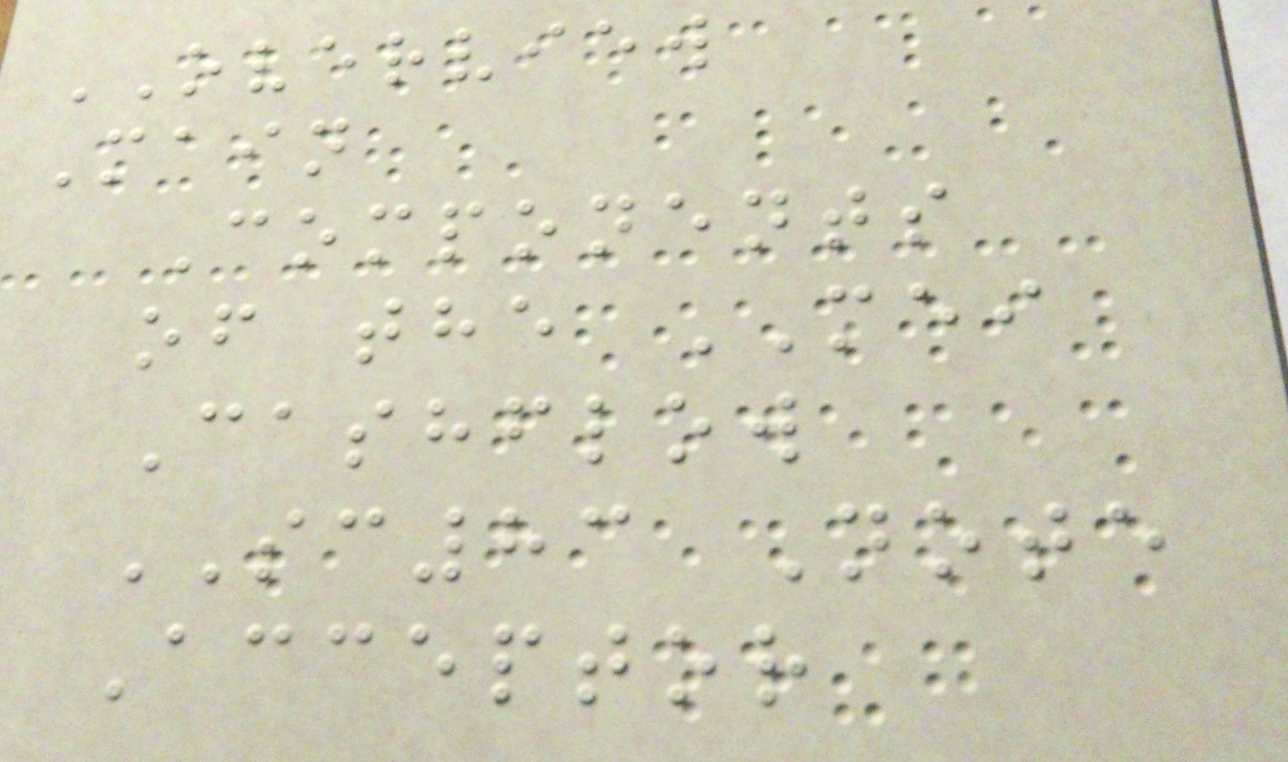OVERVIEW
Main
Components
of the MEI
Cashflow
SC83 Note
Acceptor
